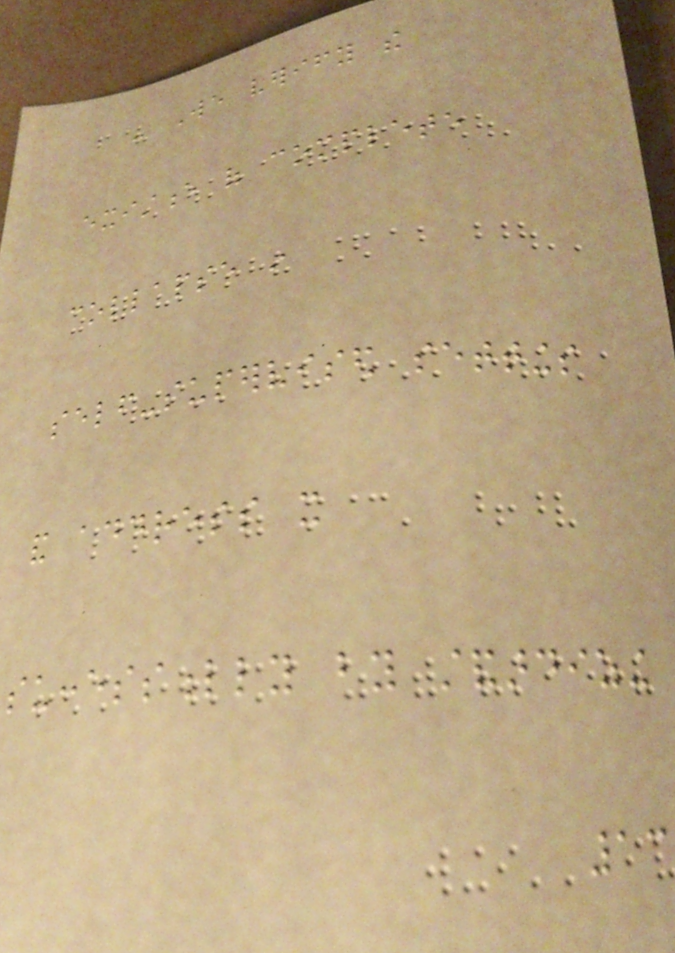- We verify the
existence of complete
collapse in
self-supervised settings
and address it
successfully by standardizing
13
